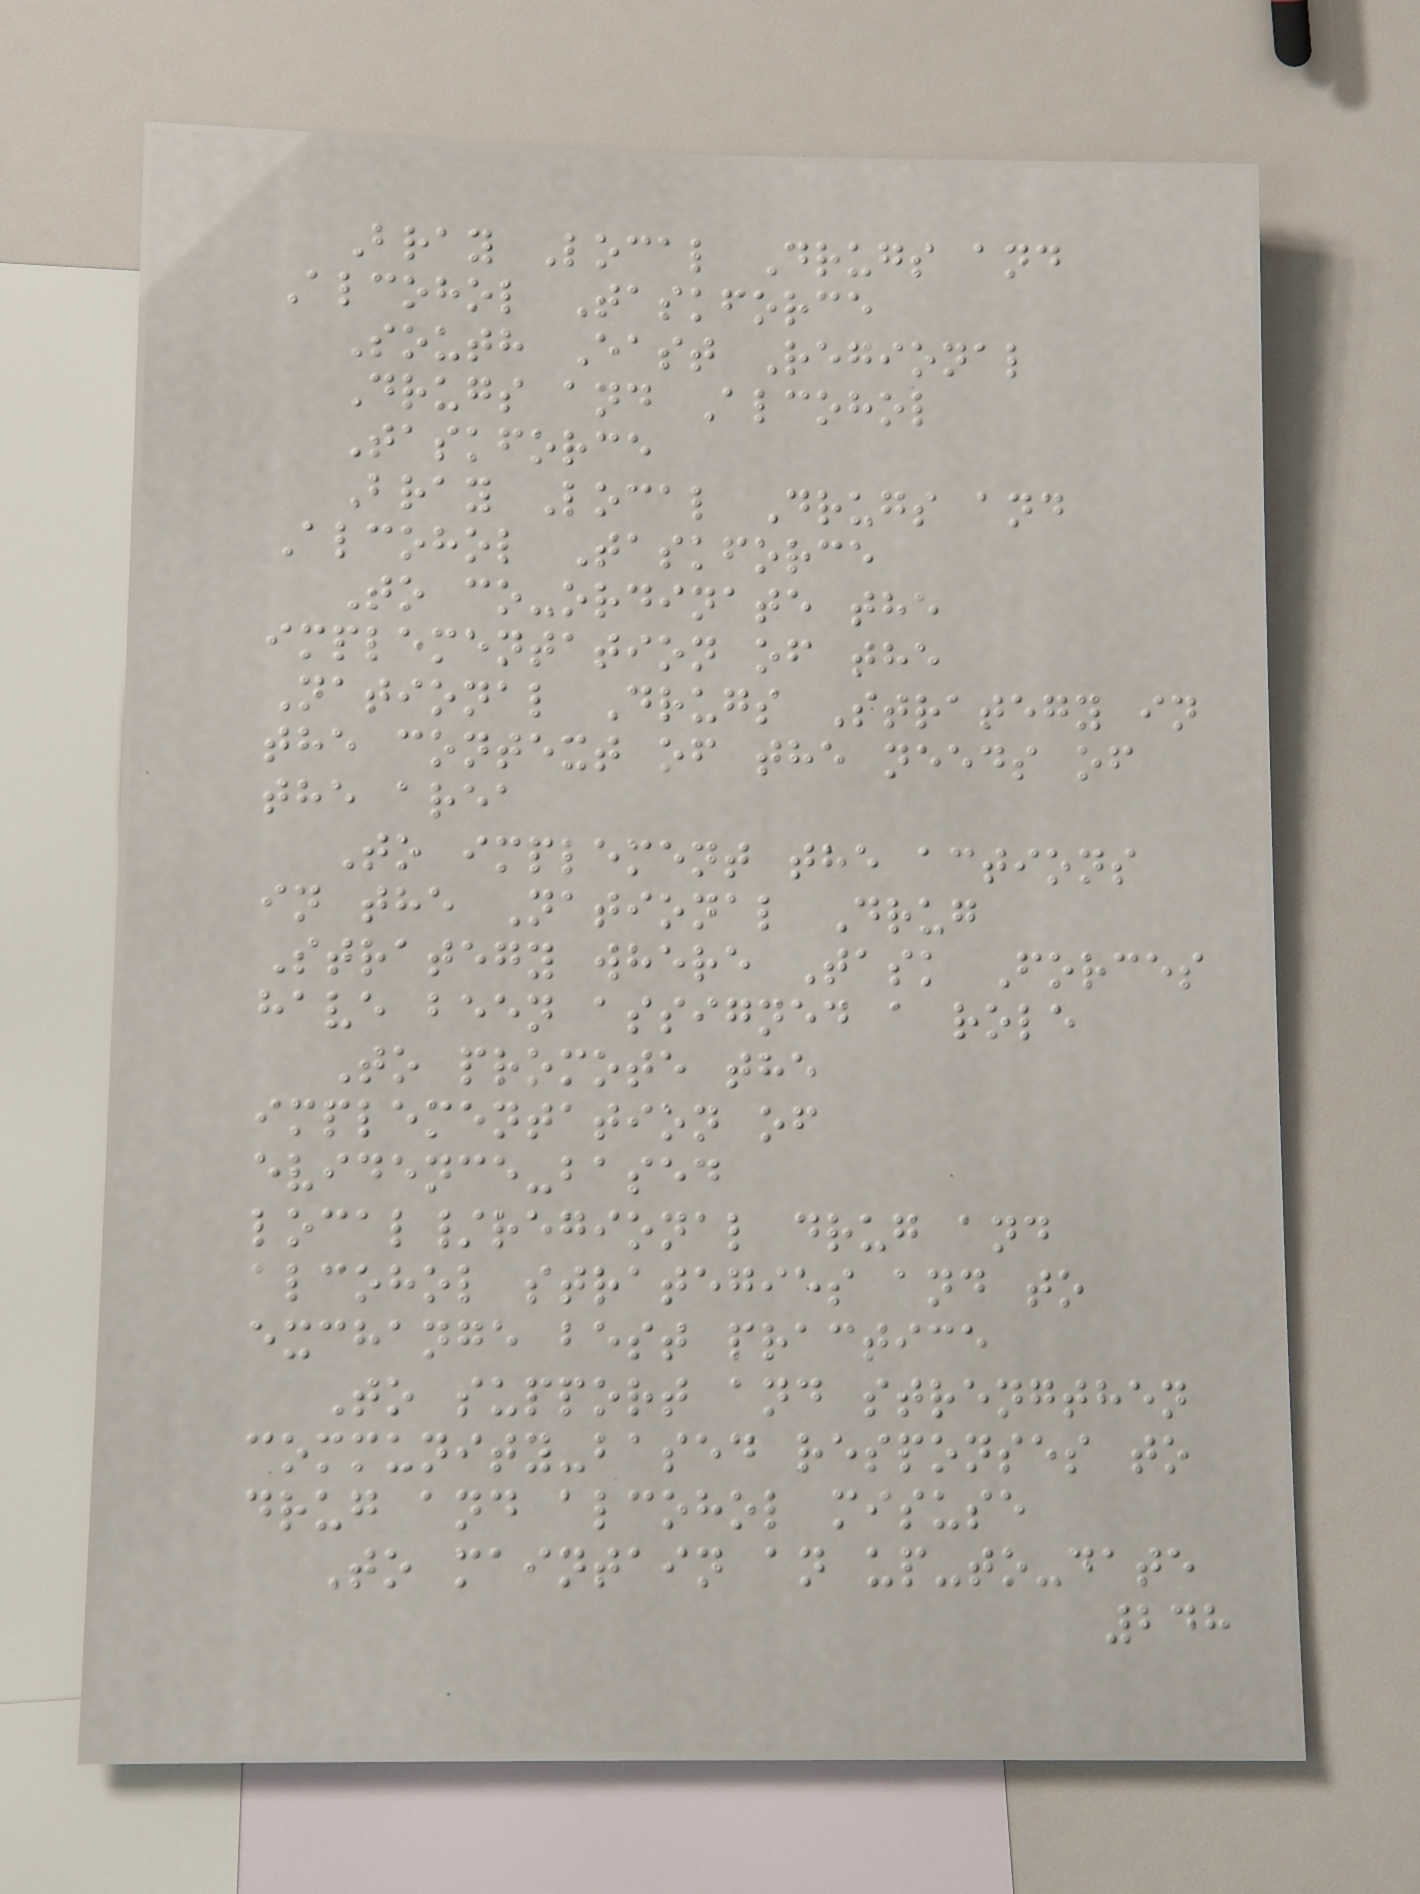Bray Local Drugs and
Alcohol Taskforce
South East Regional
Drugs and Alcohol
Taskforce
Bray Local Drugs and
Alcohol Taskforce
To co-ordinate the
implementation of the
National Drugs Strategy in
the context of the needs of
the area
To implement the actions
in the National Drug
Strategy where Task Forces
have been assigned a role
To promote the
implementation of
evidence-based
local/regional drug and
alcohol strategies and to
exchange best practice
To support and strengthen
community-based responses to
drug and alcohol misuse
To maintain an up-to-date
248
